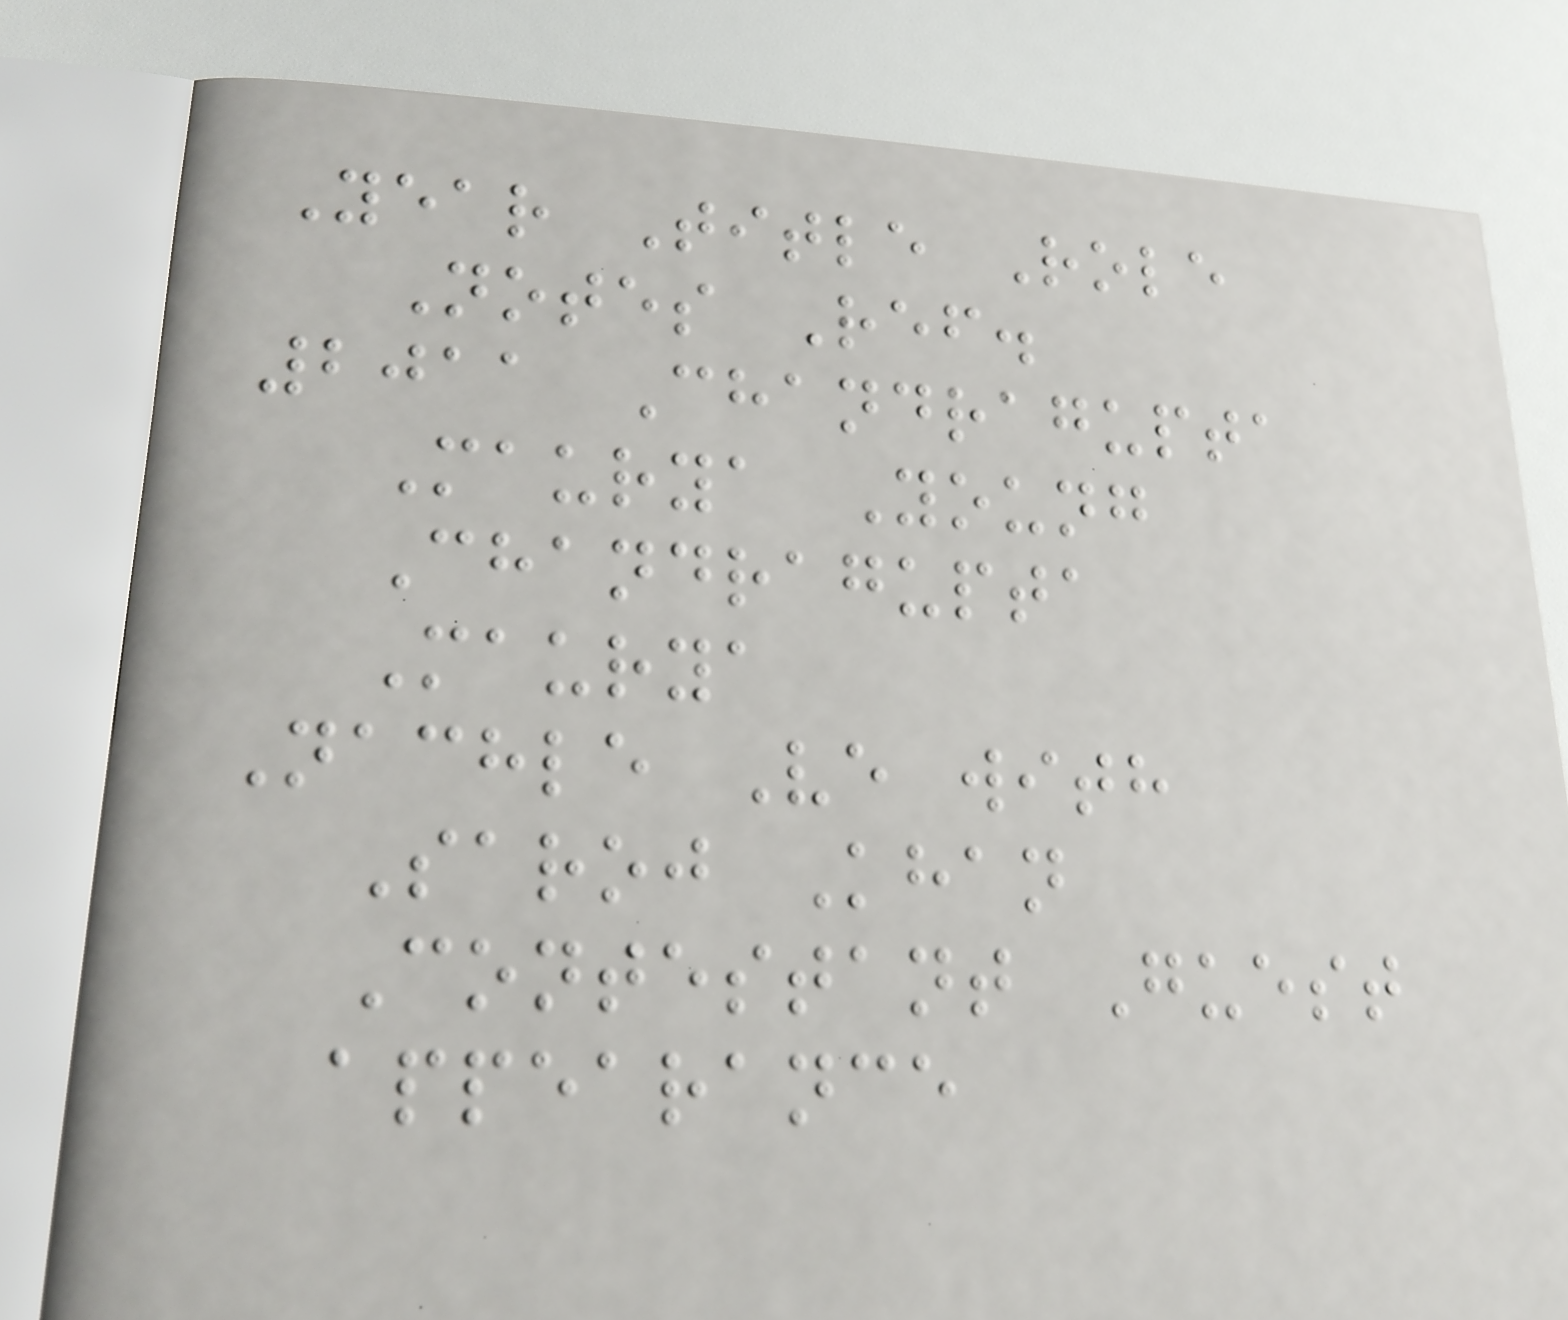Year Title Role
Notes Ref.
2011 Chandragupta
Maurya Young
Chandragupta
Maurya
Nachle Ve with
Saroj Khan
Contestant Guest
appearance
